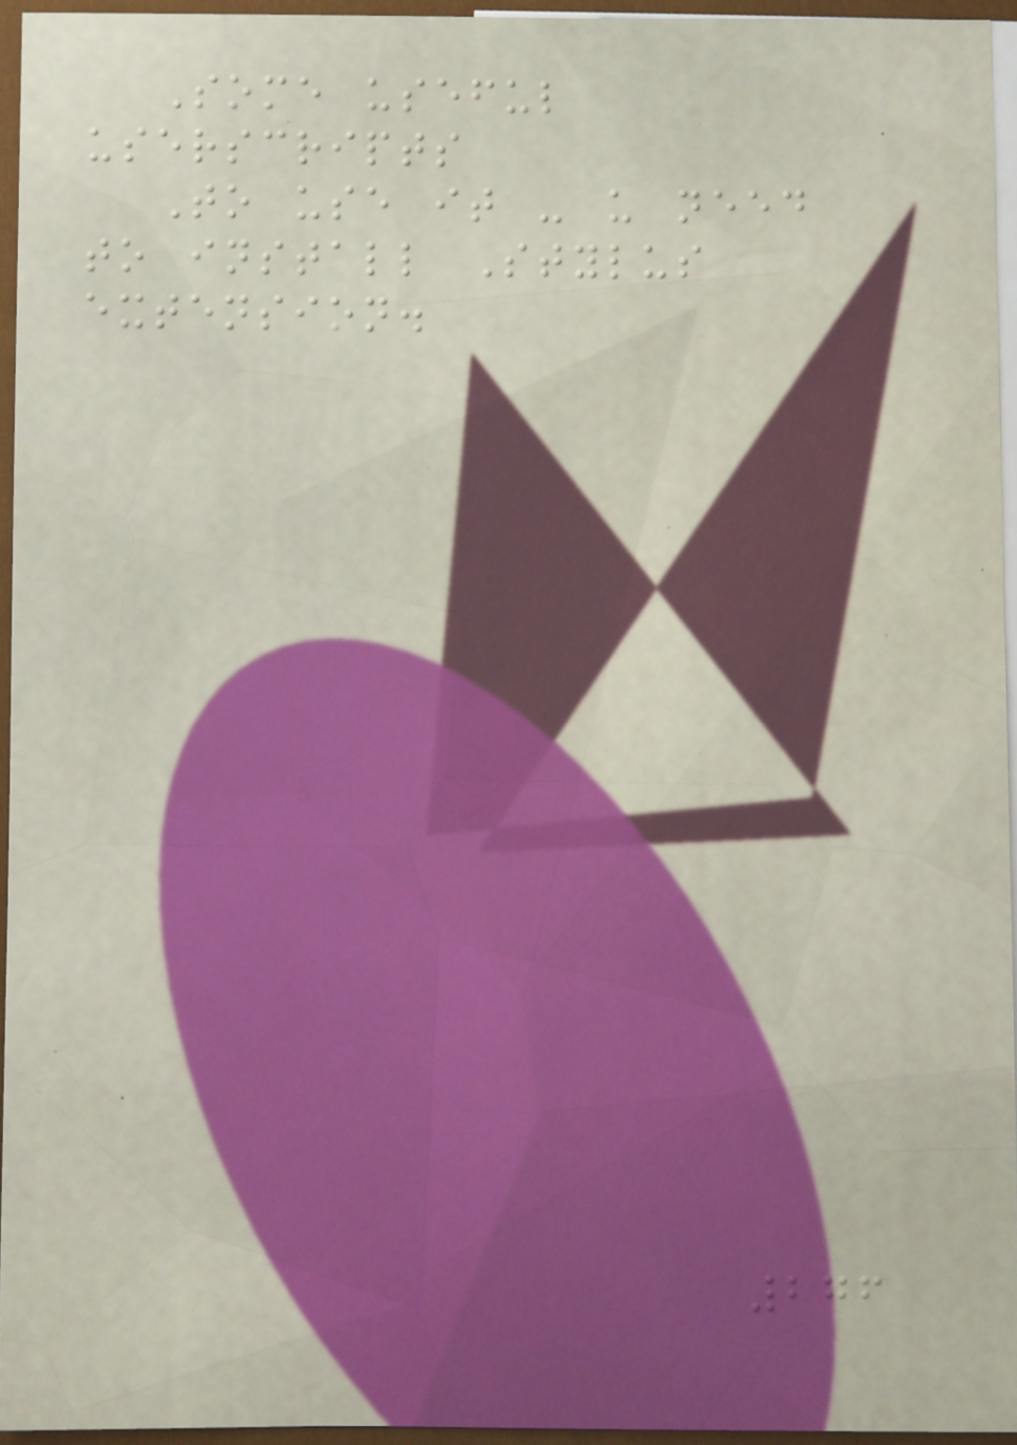Some useful
userscripts
To use it - u need
to install Stylus
extension.
276
